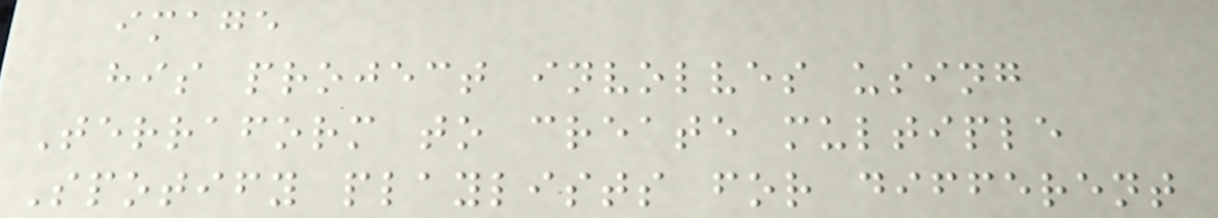image
his project involves using
Terraform to create multiple
Spotify playlists for different
